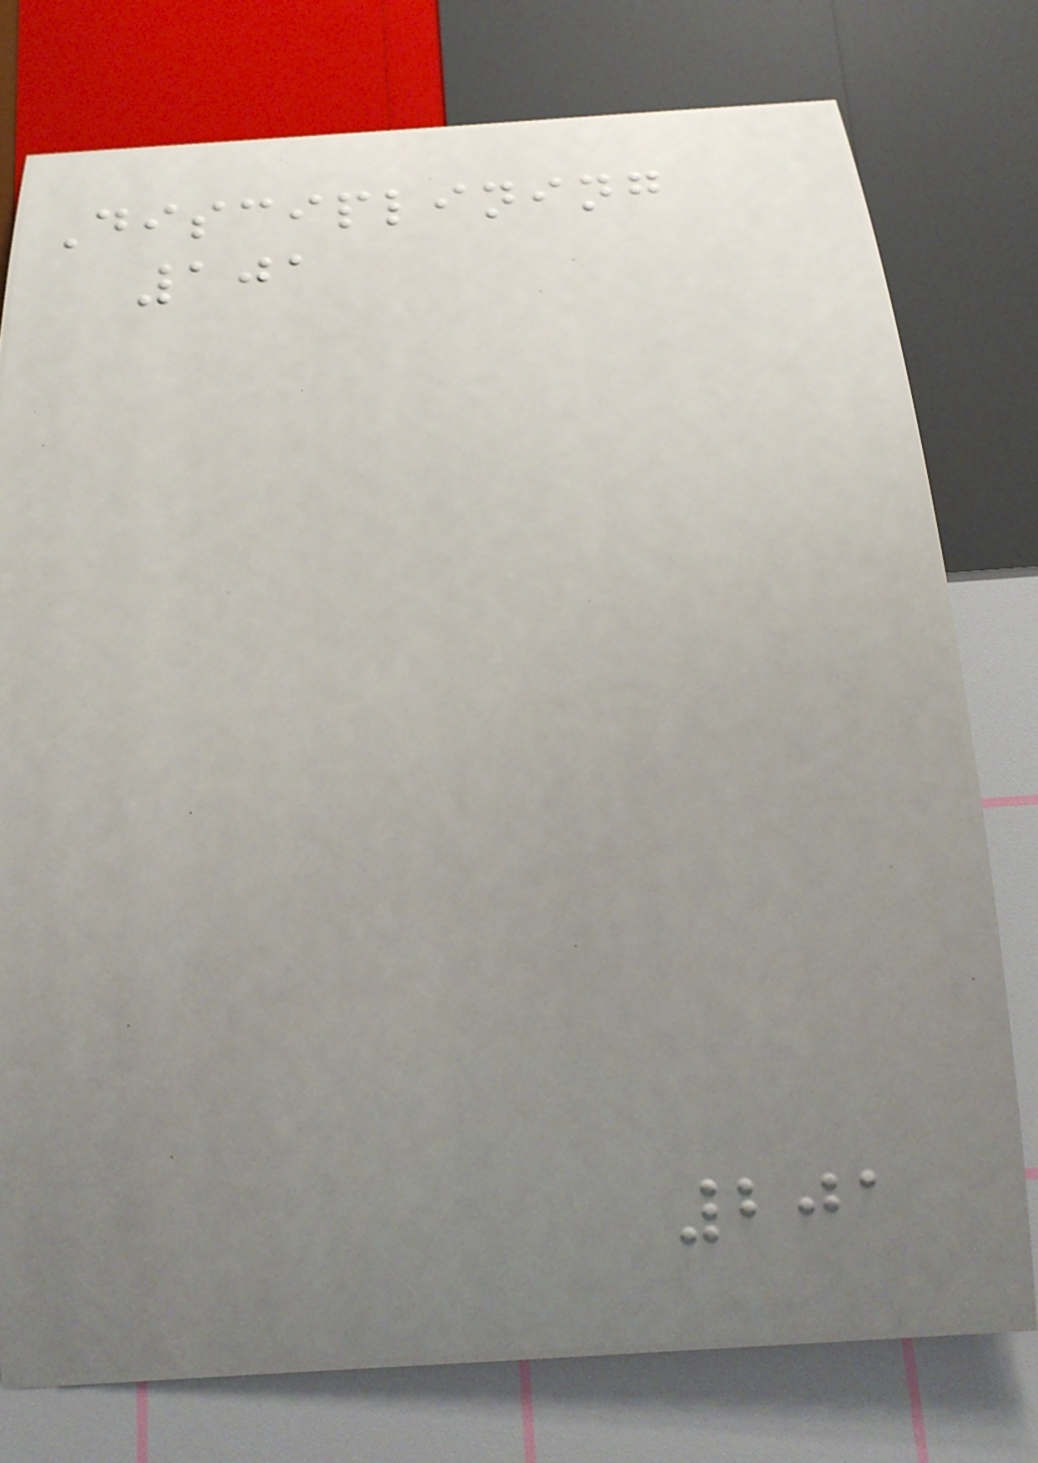Disciplining
101
201
